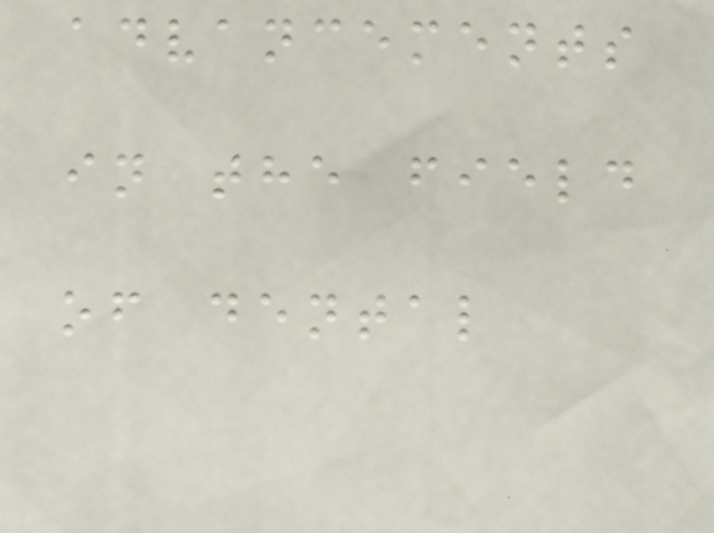advancements
in the field
of dental
